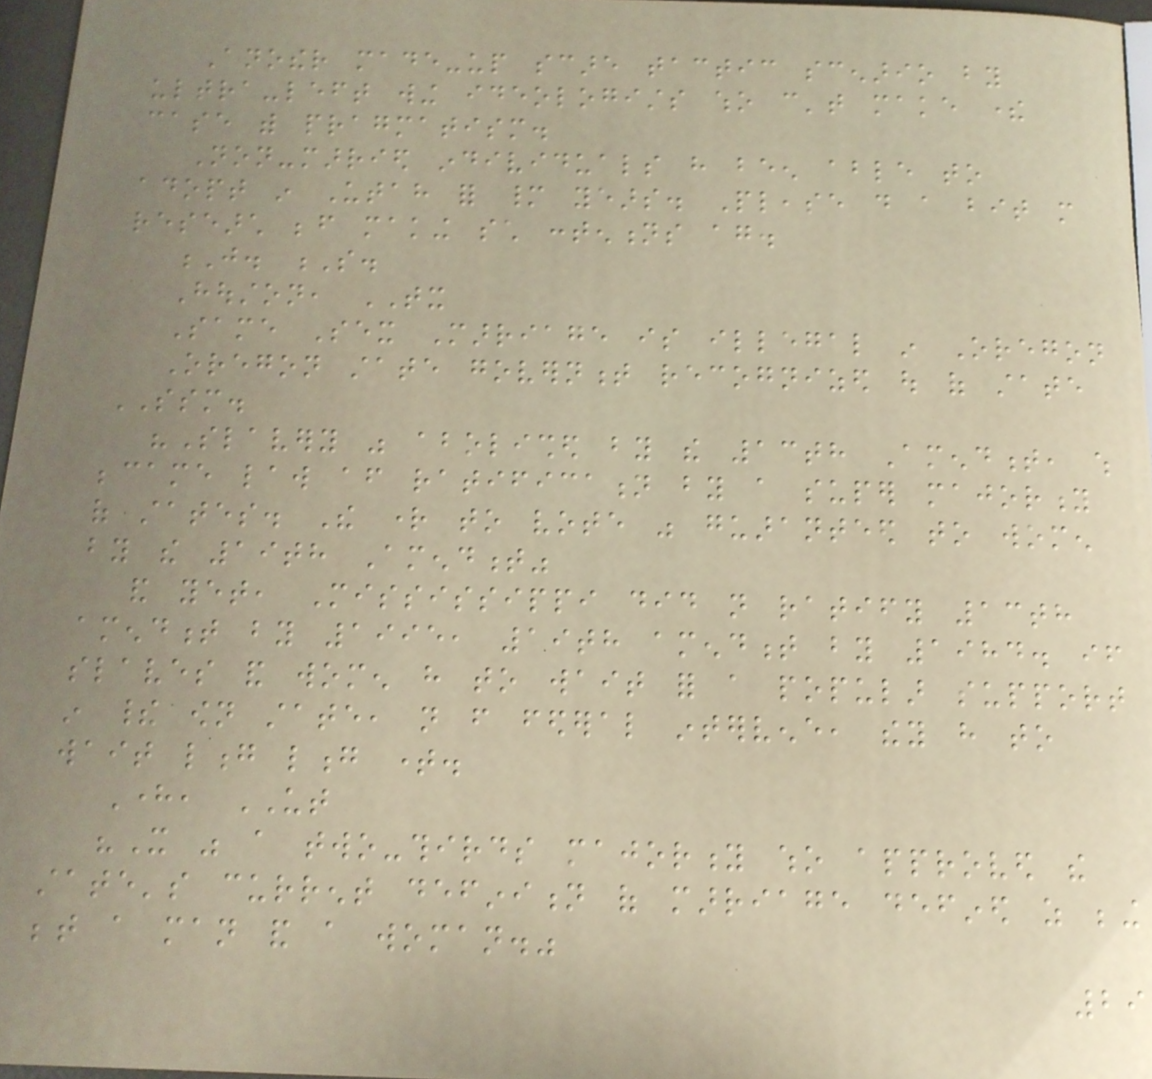Another made-up scare tactic scenario by
ultra-left wing ideologists who can't make there
case with pragmatism.
Non-married individuals have been able to
adopt in Utah for many years. Please do a bit more
research before making such contentions again.
J. S.
Houston, TX
Same Sex Marriage is illegal in Oregon
Oregon state government recognized out of state
SSM.
"Slavery was abolished by the 13th Amendment, which
became law after ratification by a super majority
of states. The right to vote was guaranteed to women
by the 19th Amendment"
and yet, Mississippi did not ratify 13th
amendment by 1995, 19th amendment by 1984. if
slaves and women have to wait for a popular support
in their own state, not from federal intervene, they have to
wait long long time.
Here, UT
"It was a two-thirds majority who approved the
state's current definition of marriage defined as being
between a man and a woman."
29
